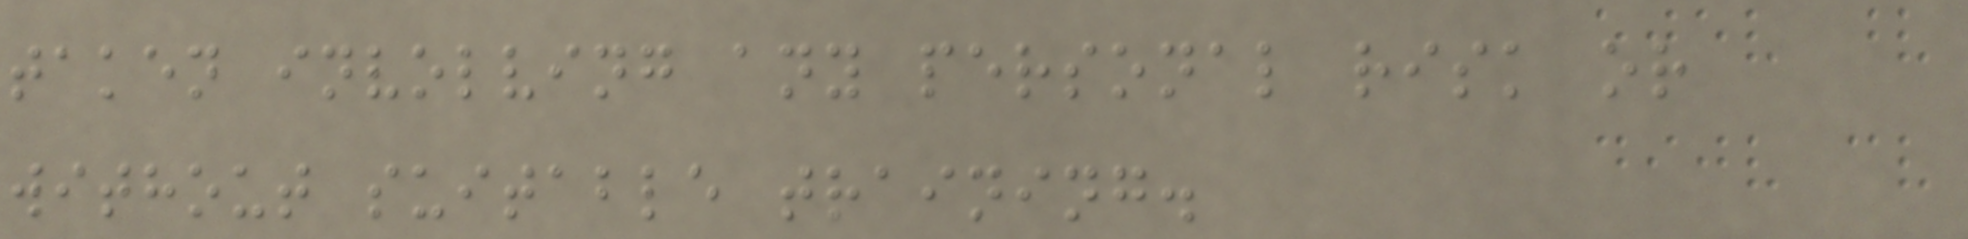taken involving any personal risk or
without suitable training.
